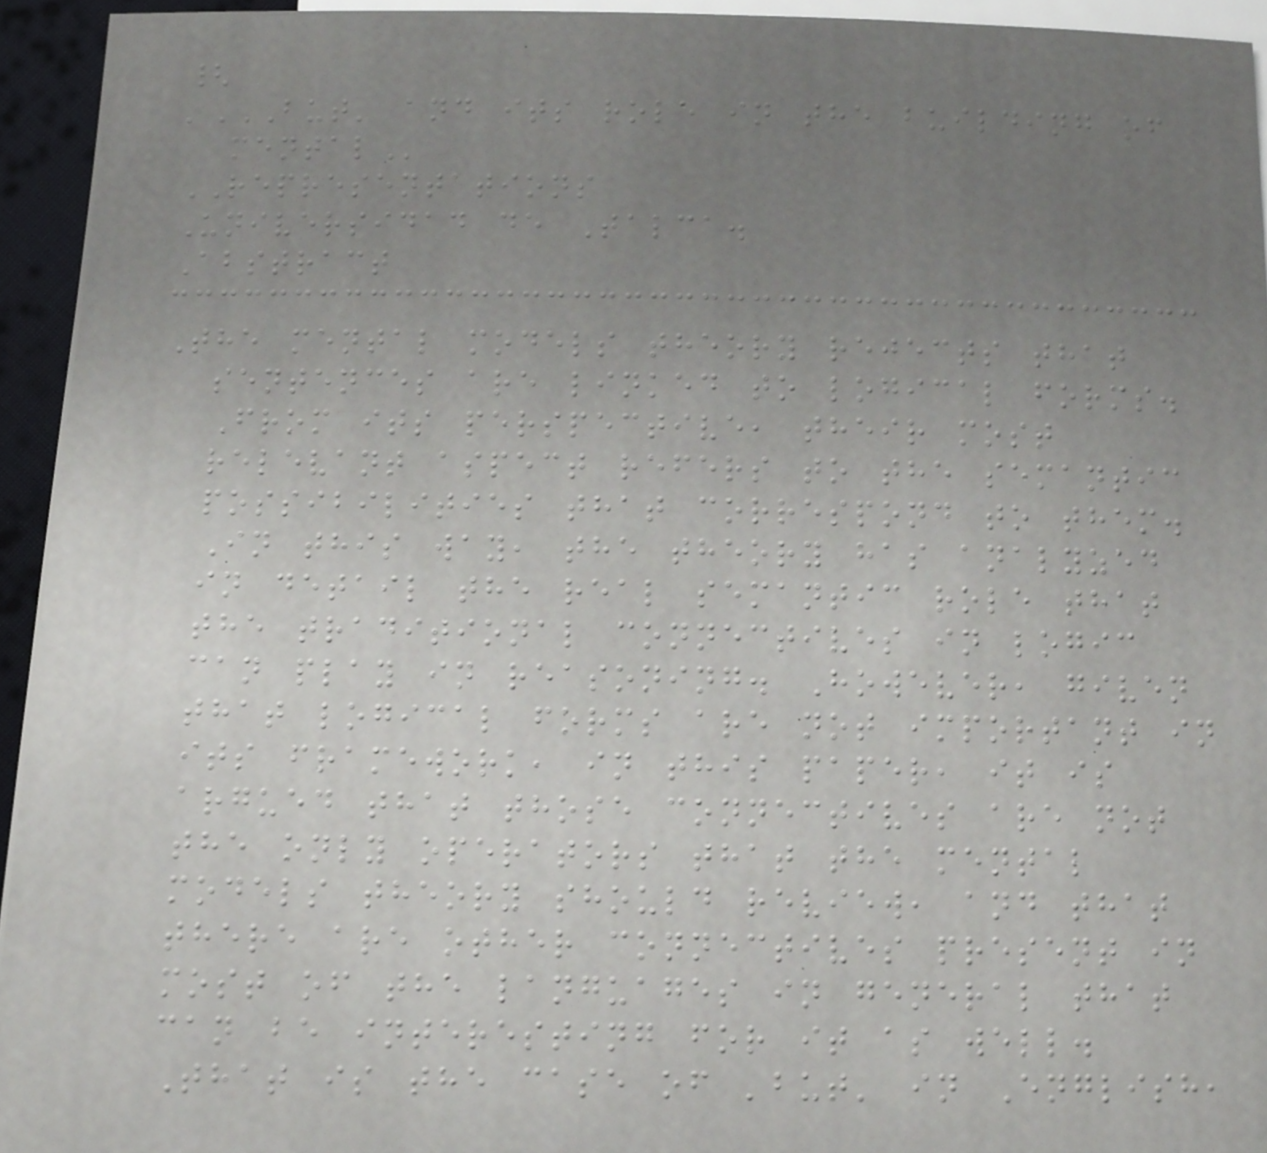{
'BUT' AND ITS ROLE IN THE BUILDING OF
MENTAL
REPRESENTATIONS
Universidad de Talca.
Abstract
The mental models theory rejects that
sentences are linked to logical forms.
From its perspective, their most
relevant aspect refers to the semantic
possibilities that correspond to them.
In this way, the theory has analyzed
in detail the real semantic role that
the traditional connectives in logic
can play in reasoning. However, given
that logical forms are not important in
its framework, in this paper, it is
argued that those connectives are not
the only operators that the mental
models theory should review, and that
there are other connectives present in
most of the languages in general that
can be interesting for it as well.
That is the case of 'but' in English,
